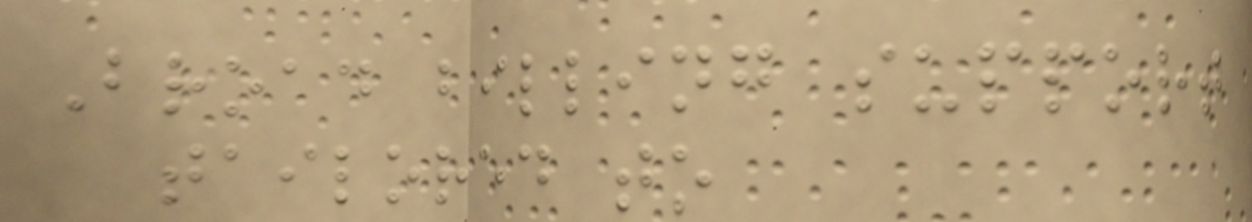Broad billing support
tailored to
